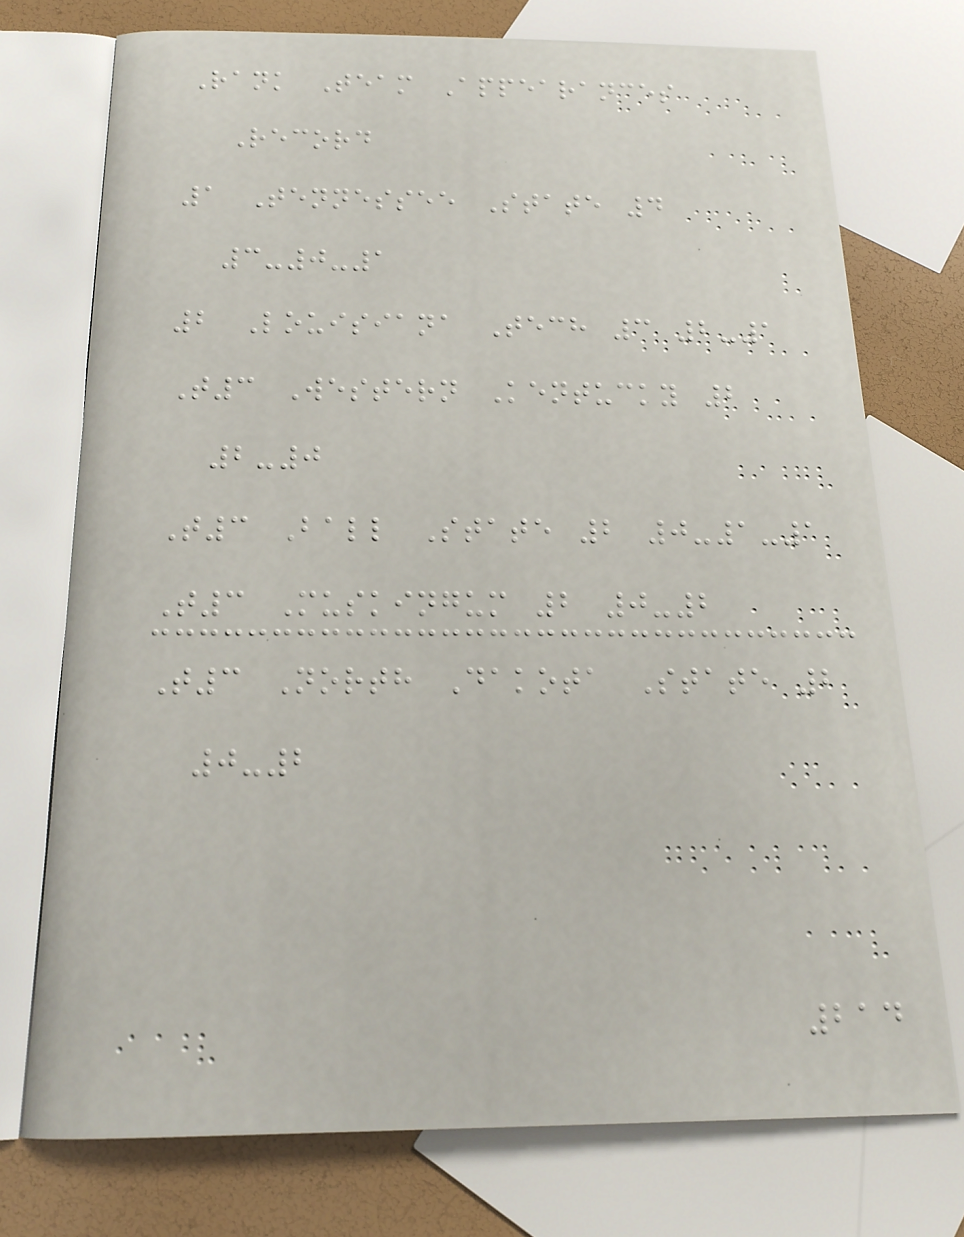Rank Team Appearances
Record
1 Tennessee State 4
3-0-1
2 Louisiana Tech 3 2-1
T3 Western Kentucky 2
2-0
T3 Ball State 2 0-1-1
T3 Muskingum 2 0-2
T3 North Dakota State 2
0-2
214
